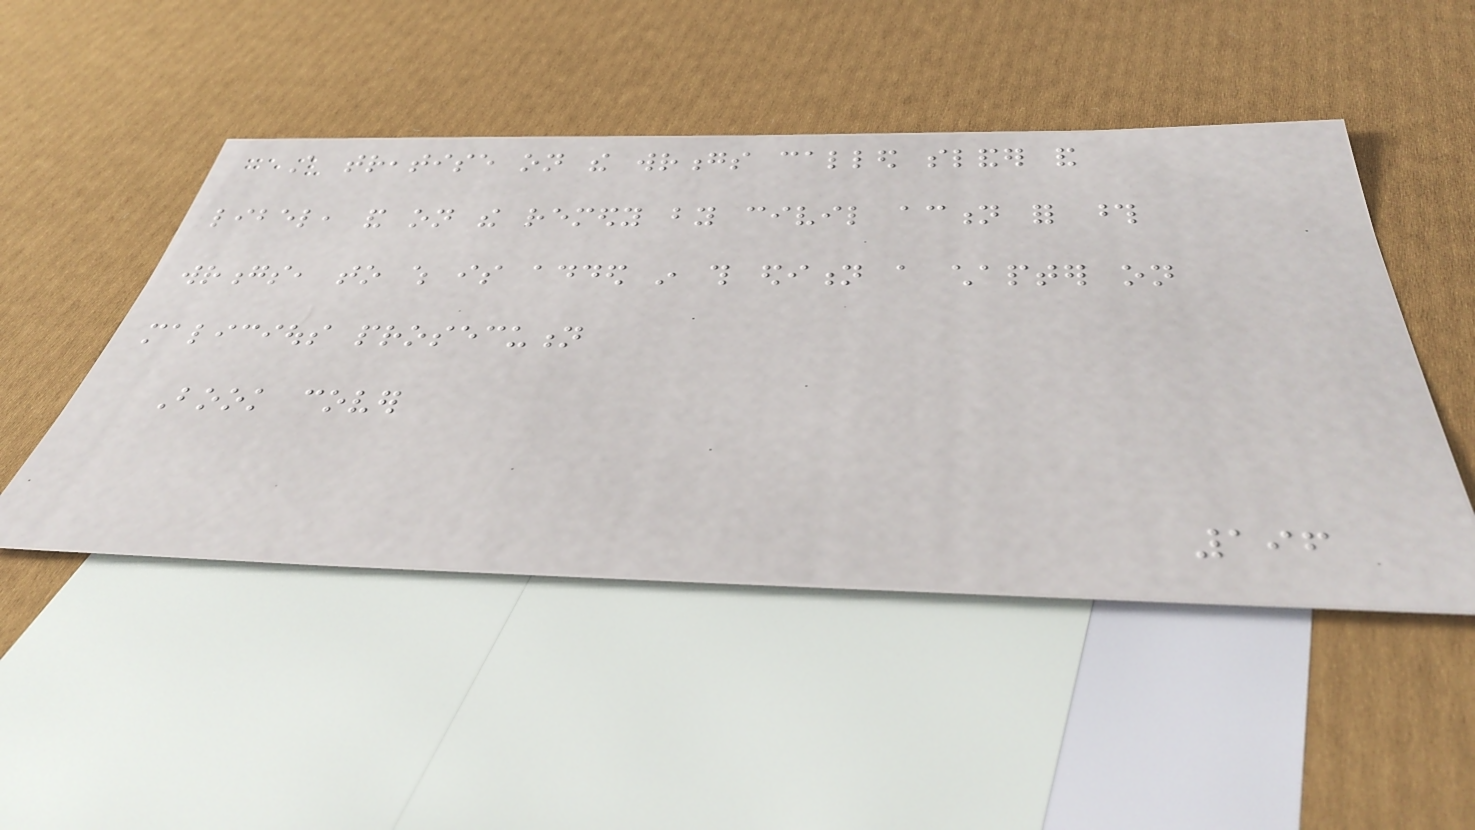A treatise on the wrongs called slander and
libel, and on the remedy by civil action for those
wrongs, to which is added in this edition a chapter on
malicious prosecution
Book cover
196
